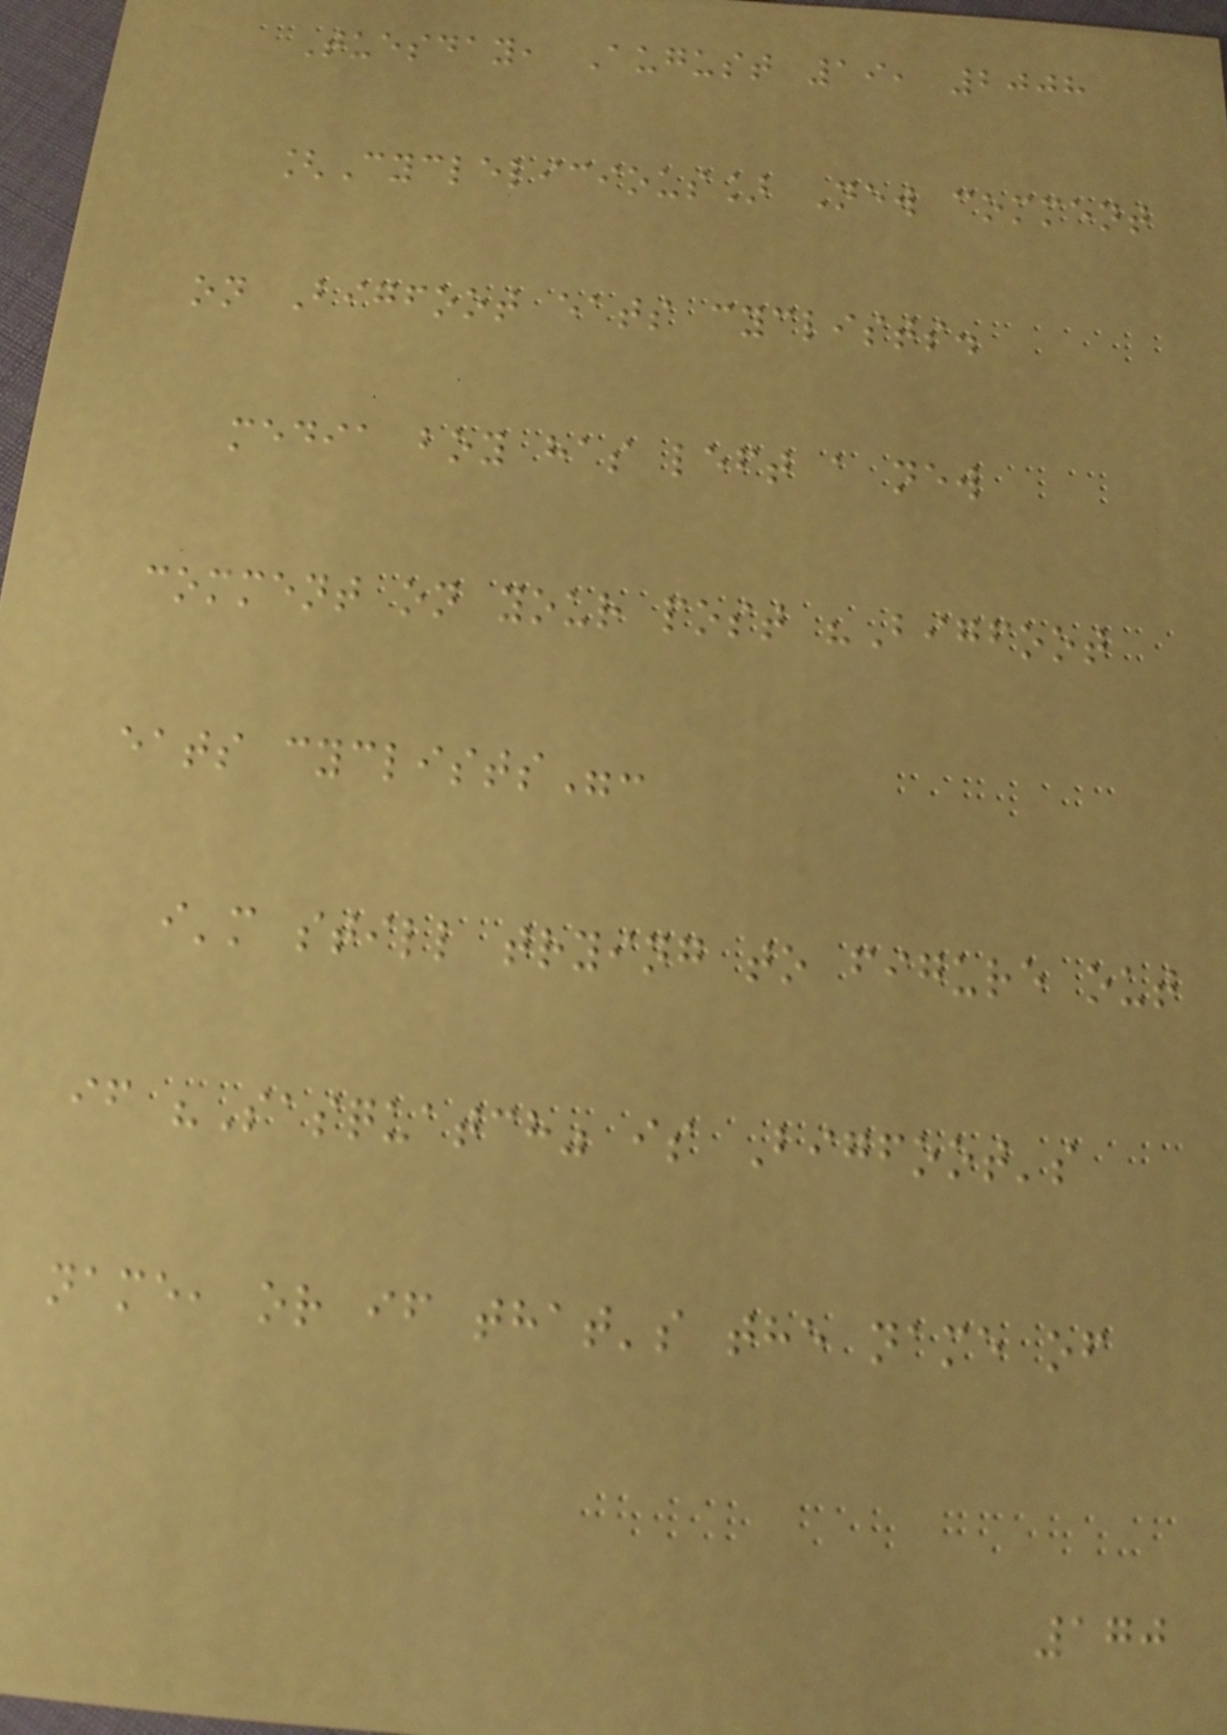Tuesday, August 19, 2008
[Cyclelicious] New comment
on Bigfoot eats cyclists.
media boy has left a new
comment on your post "Bigfoot
eats cyclists":
i'm still trying to figure out
if "Sasquatch" is Bigfoot's
name, or if that's the name of
170
